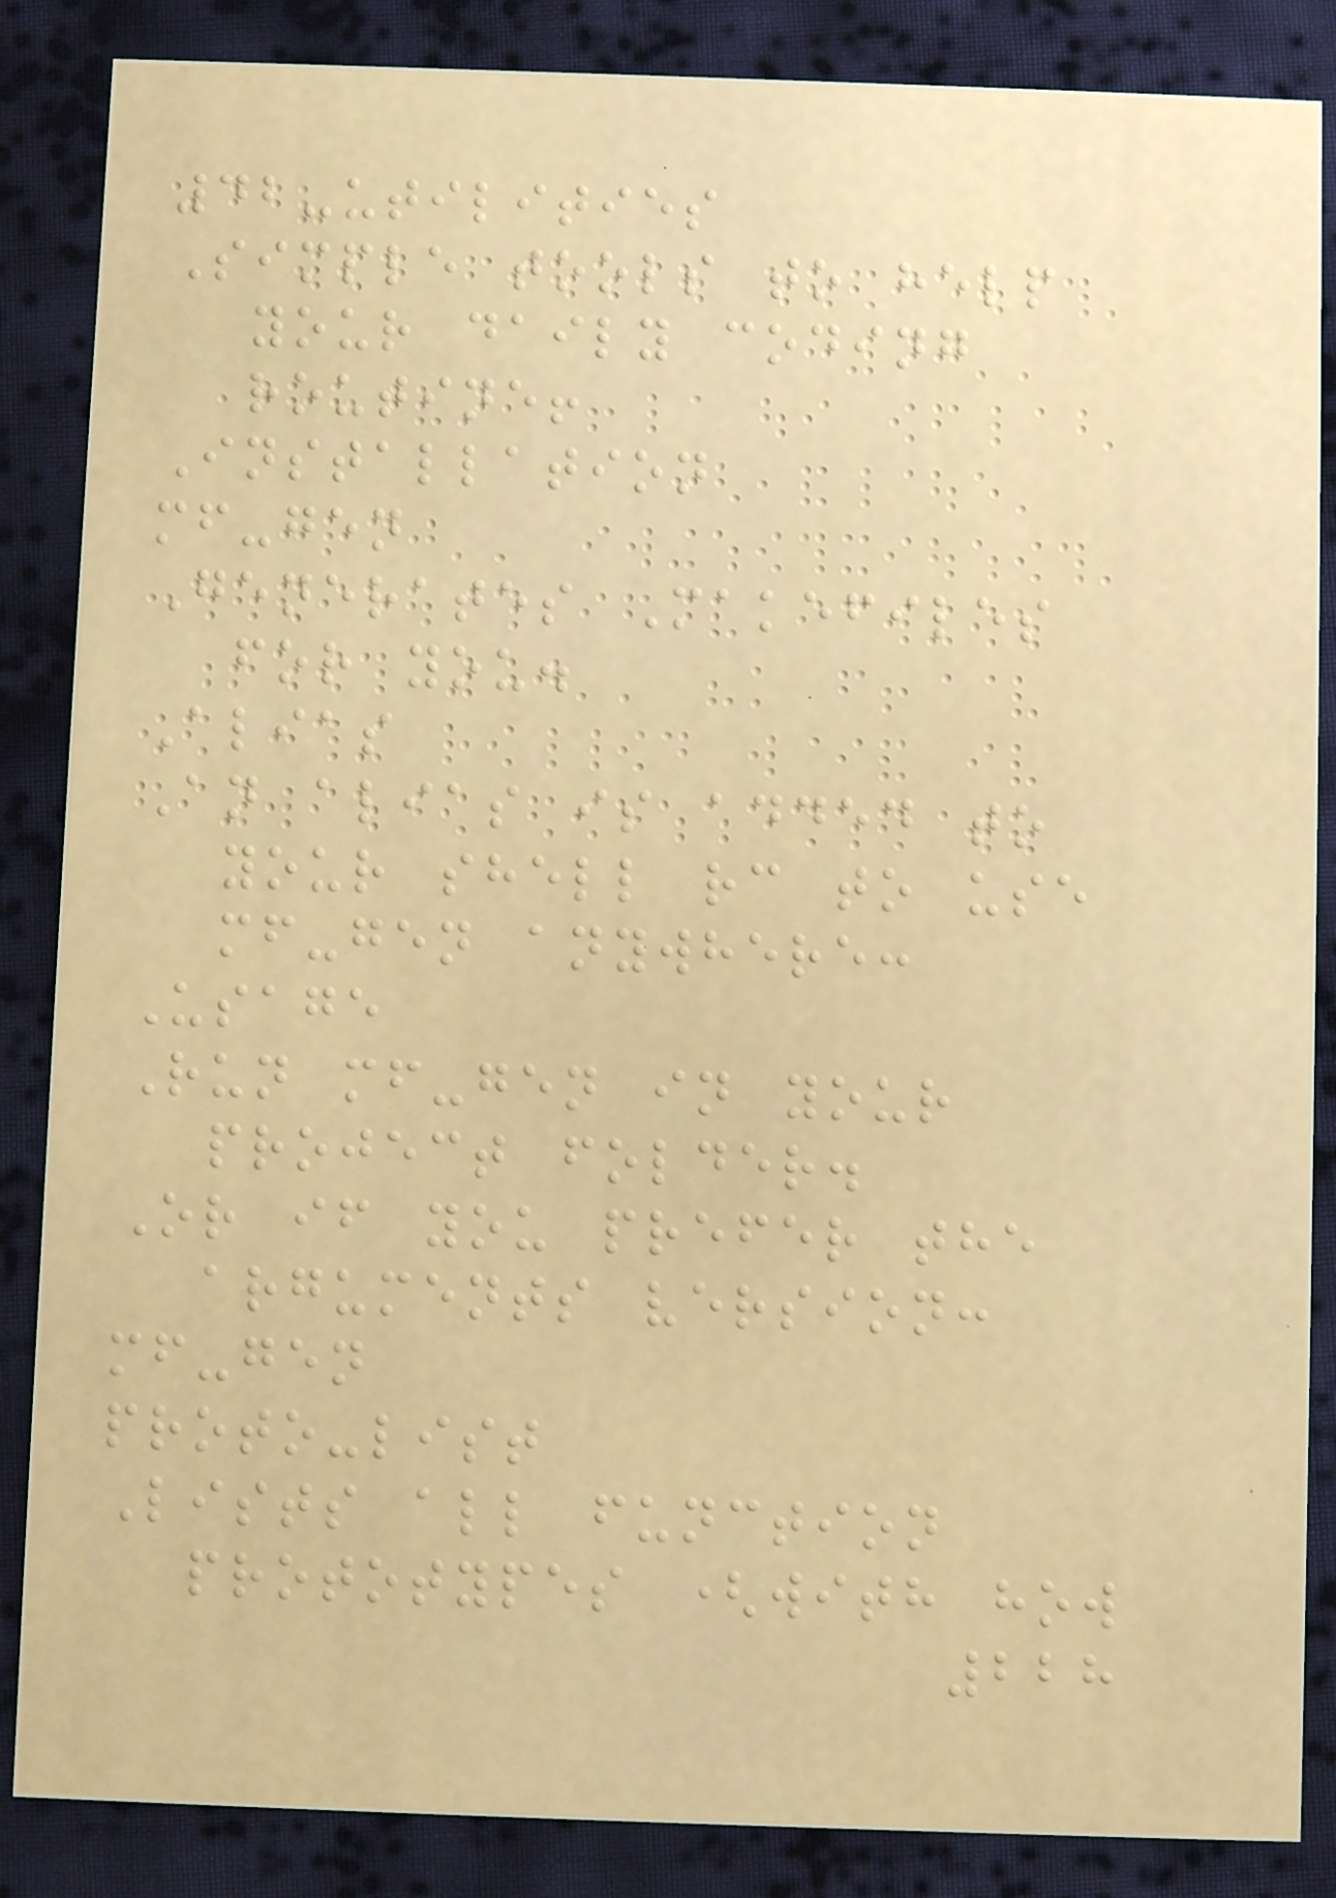42-utilities
Simple tools to help
your daily coding
routine!
Installation
mf-gen
Generates Makefiles
for you.
Alias
An alias is added to
your shell rc to use
mf-gen anywhere:
Usage
Run mf-gen in your
project folder.
Or if you prefer the
arguments version:
mf-gen
proto-list
Lists all function
prototypes (with how
228
